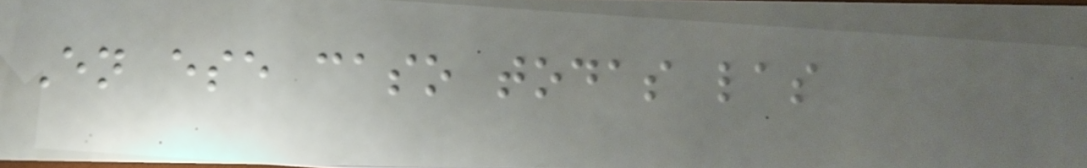En ese caso todas las
